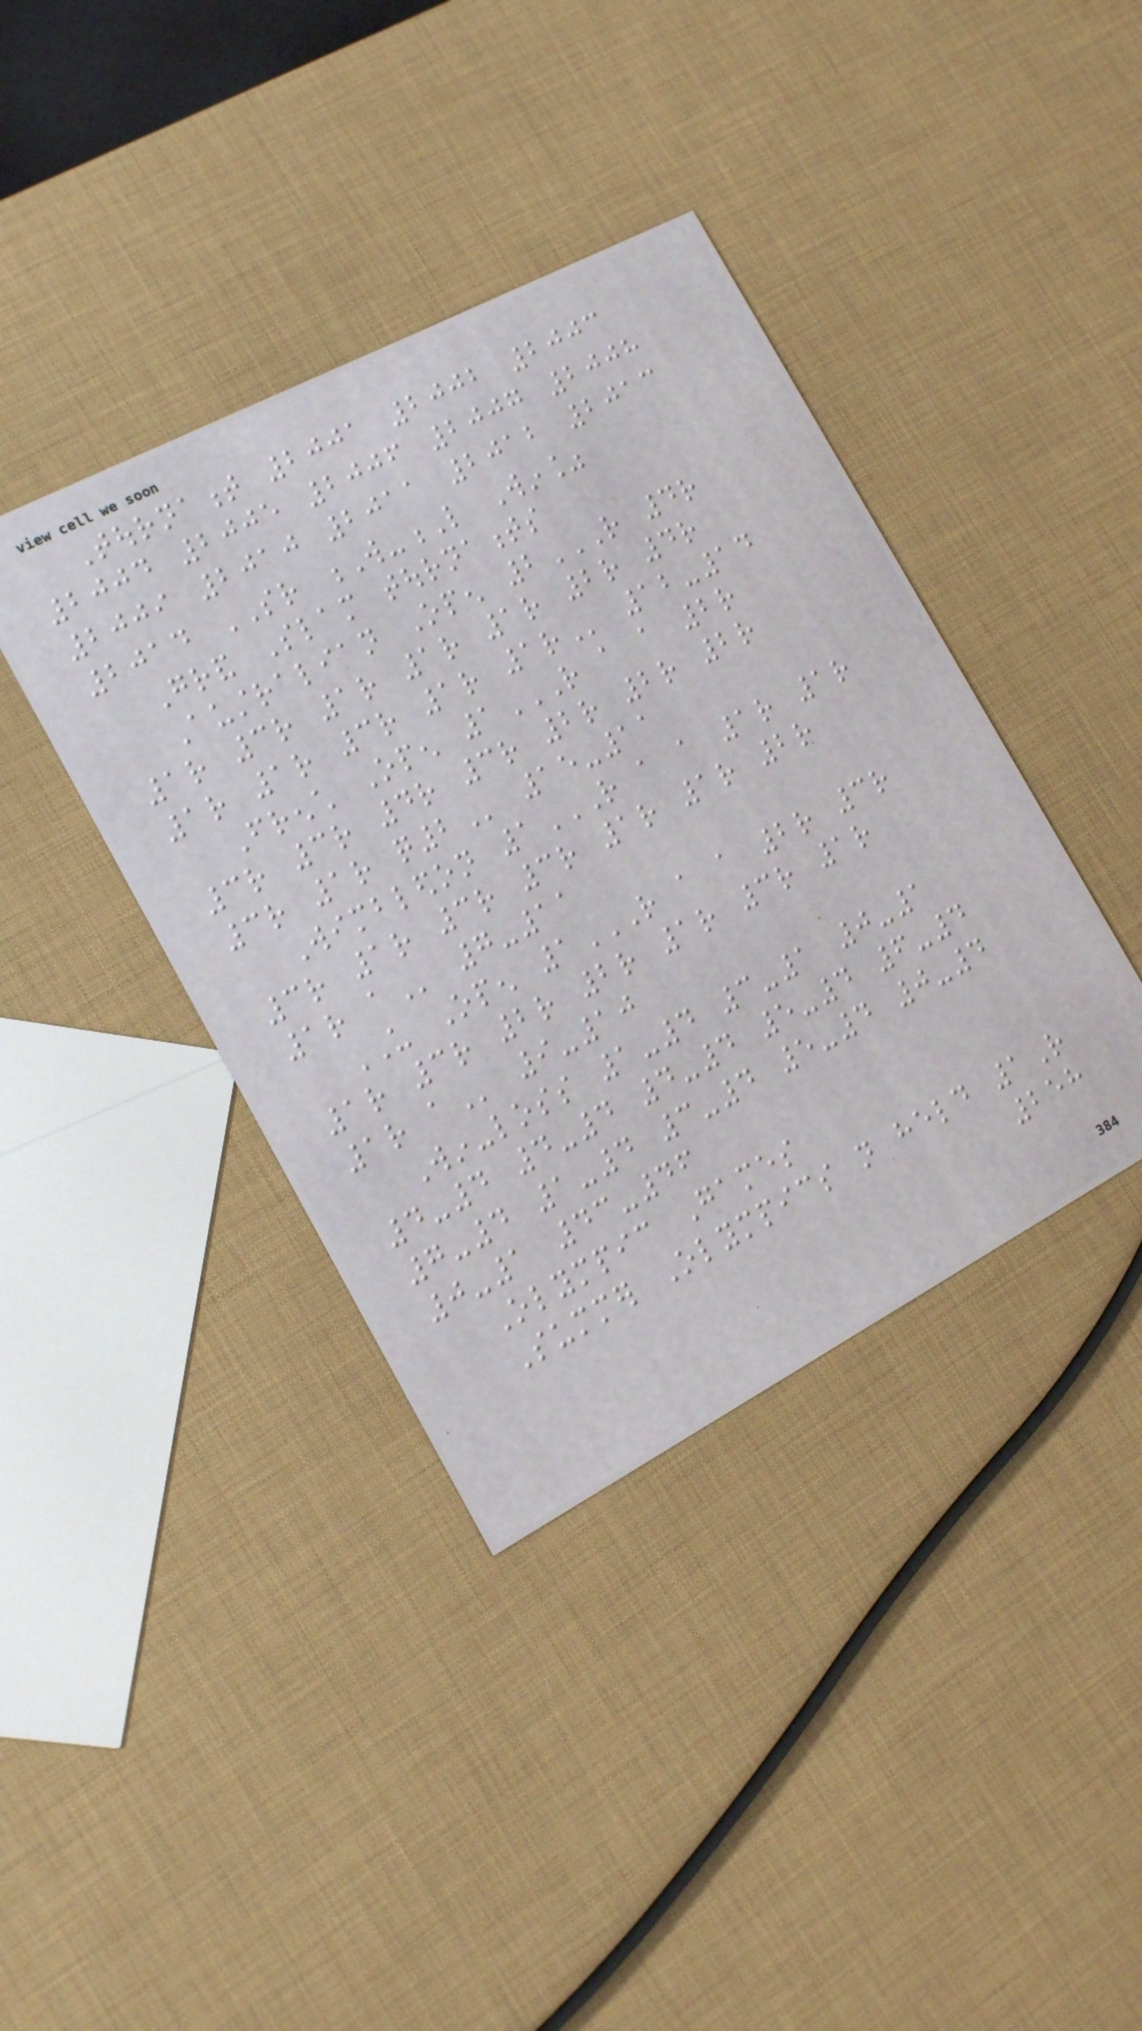Tournament 2001 2002 2003
2004 2005 2006 2007 2008
2009 2010 2011 2012 2013
2014 SR W-L Win%
Grand Slam tournaments
Australian Open 2R 4R
1R 3R 1R 1R 1R 2R 4R
1R 1R 3R 1R 1R 12-14
French Open 1R A A 2R
3R 3R 4R 3R 2R 2R 2R
3R 1R Q2 15-11
Wimbledon 1R A A 1R 1R
3R 1R 3R 3R 1R 1R 2R
1R A 7-11
US Open 1R A A 2R 3R
1R 3R 2R 2R 1R 3R 1R
1R A 9-10
Win-loss 1-4 3-1 0-1
4-4 4-4 4-4 5-4 6-4
7-4 1-4 3-4 5-4 0-4
0-1 43-46
Olympic Games
Summer Olympics not held 1R
258
